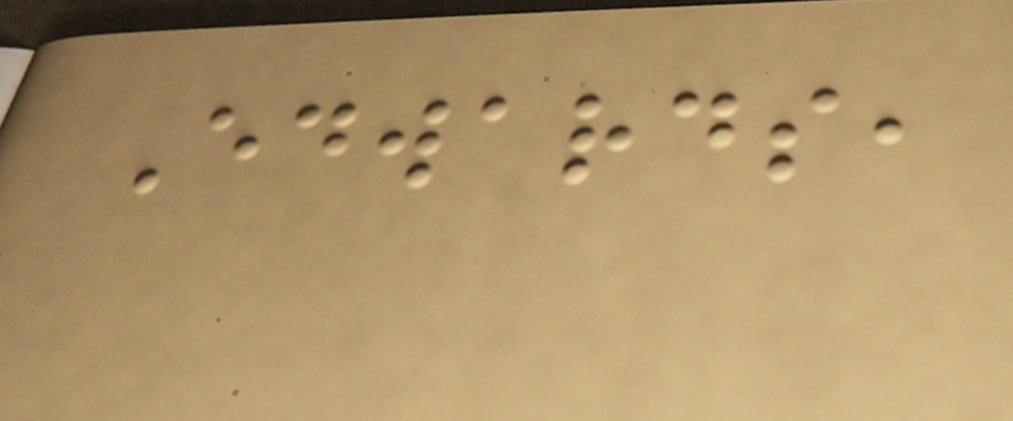Edwards,
